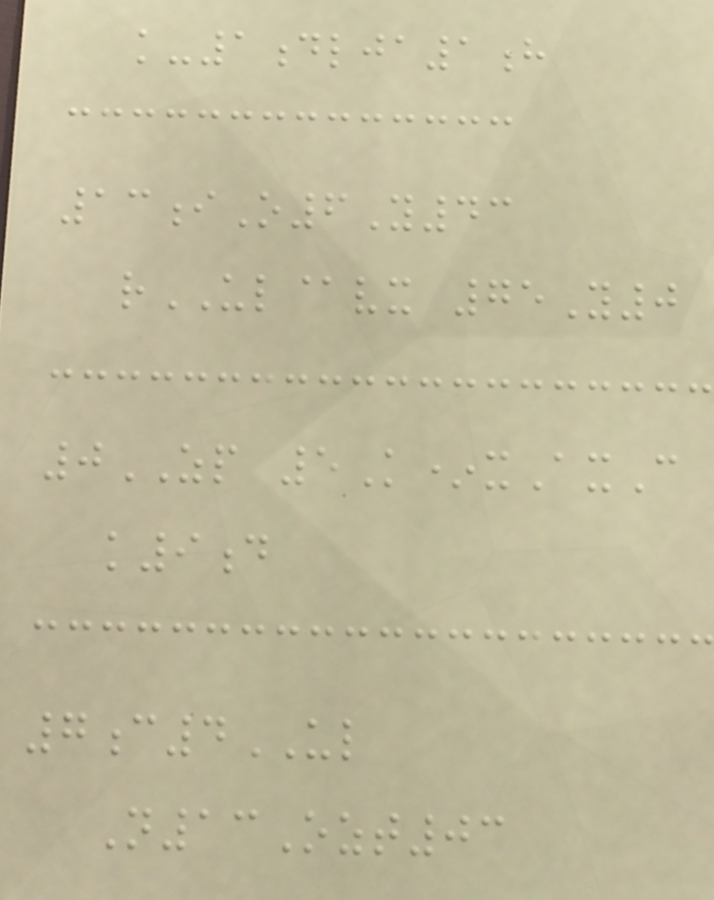k-1dlja1h
13iO6Y43
rUL@vx 75Y0
0ZP 5K*xAxC
k9d
7c4UL
N13Ozt03
